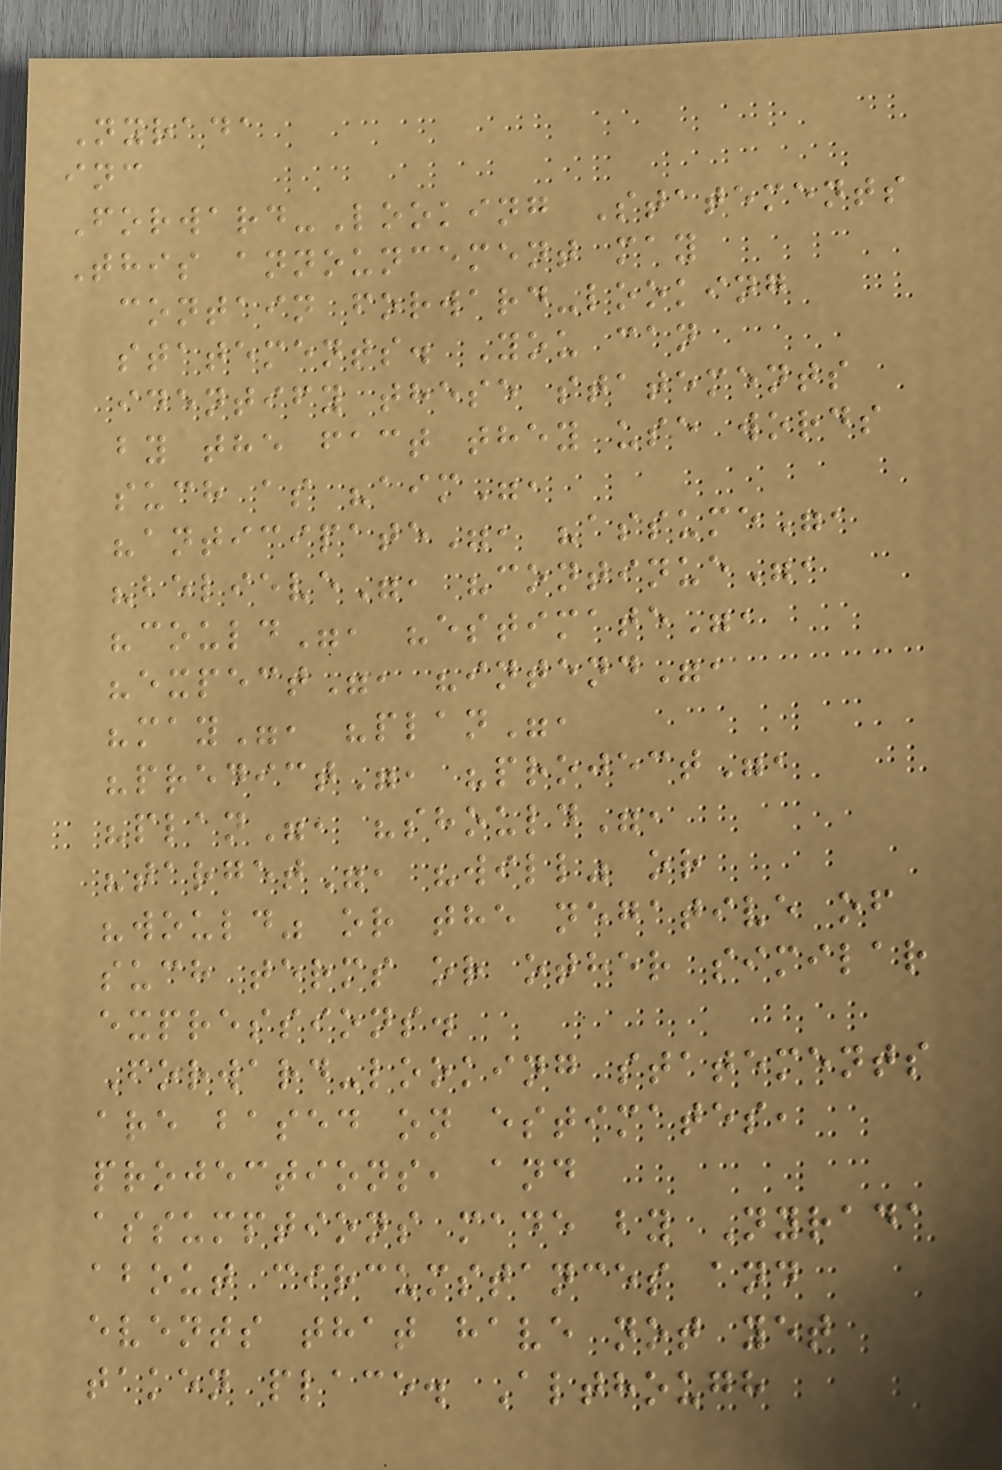Nyrada
inc
Forward-Looking Statements
This announcement may
contain forward-looking
statements. You can
identify these statements
by the fact they use words
such as "aim",
"anticipate", "assume",
"believe", "continue",
"could", "estimate",
"expect", "intend",
"may", "plan",
"predict", "project",
"plan", "should",
"target", "will" or
"would" or the negative of
such terms or other similar
expressions.
Forward-looking statements
are based on estimates,
projections, and
assumptions made by Nyrada
about circumstances and
events that have not yet
taken place. Although
